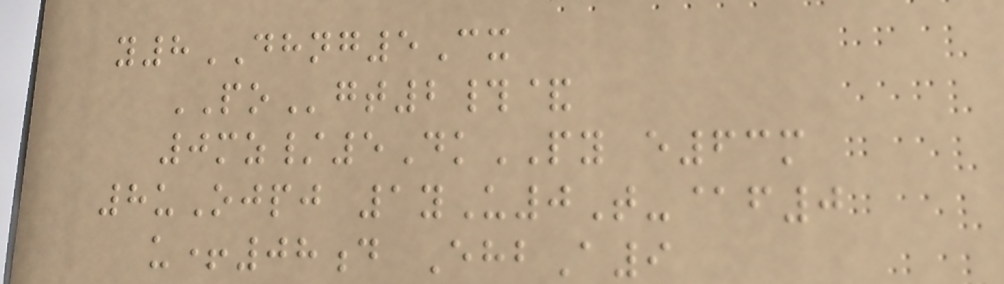y8DHNG5Cx
POgt2#&
0mz/5DkPY e63m
8uOjpj 1yU0T-@f0
u+08d EhbA9
